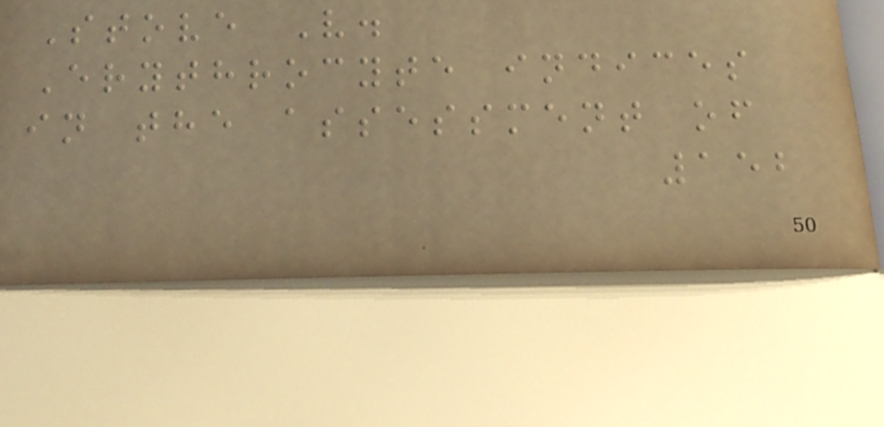Stove V.
Erythrocyte indices
in the assessment of
152
